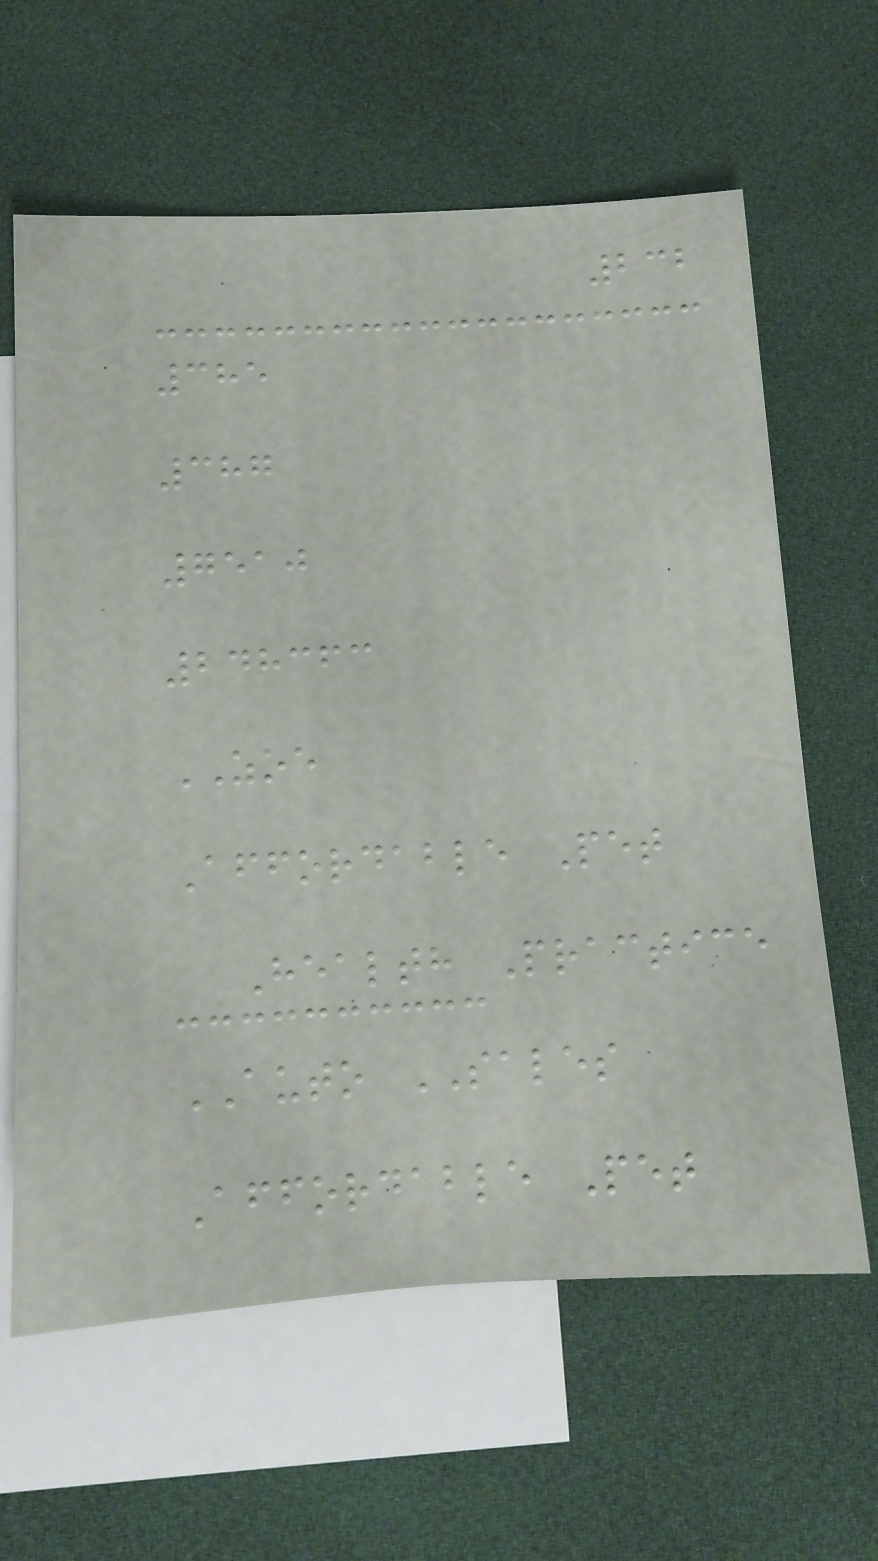232
385
387
7510
248363
ZOE
Affordable Pet
Health Practice
AUTO SALES
Affordable Pet
